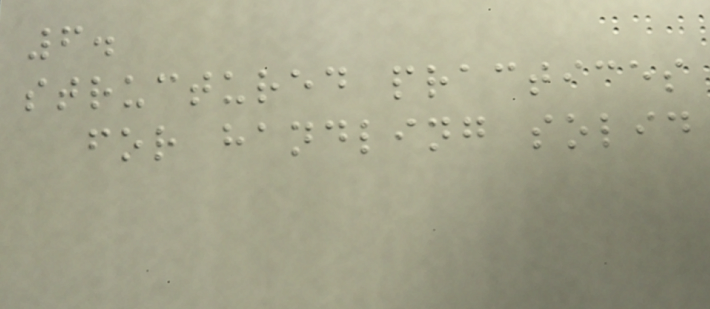6.
structured practices
for handling solid
